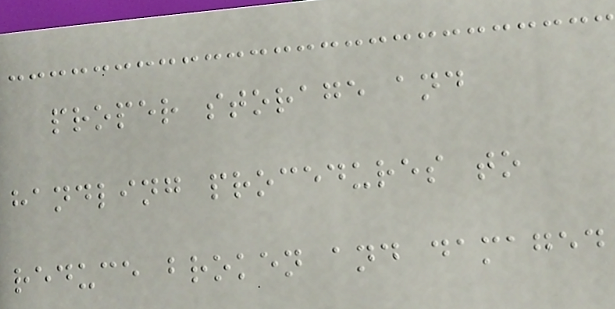proper storage and
handling procedures to
reduce broken and damaged
